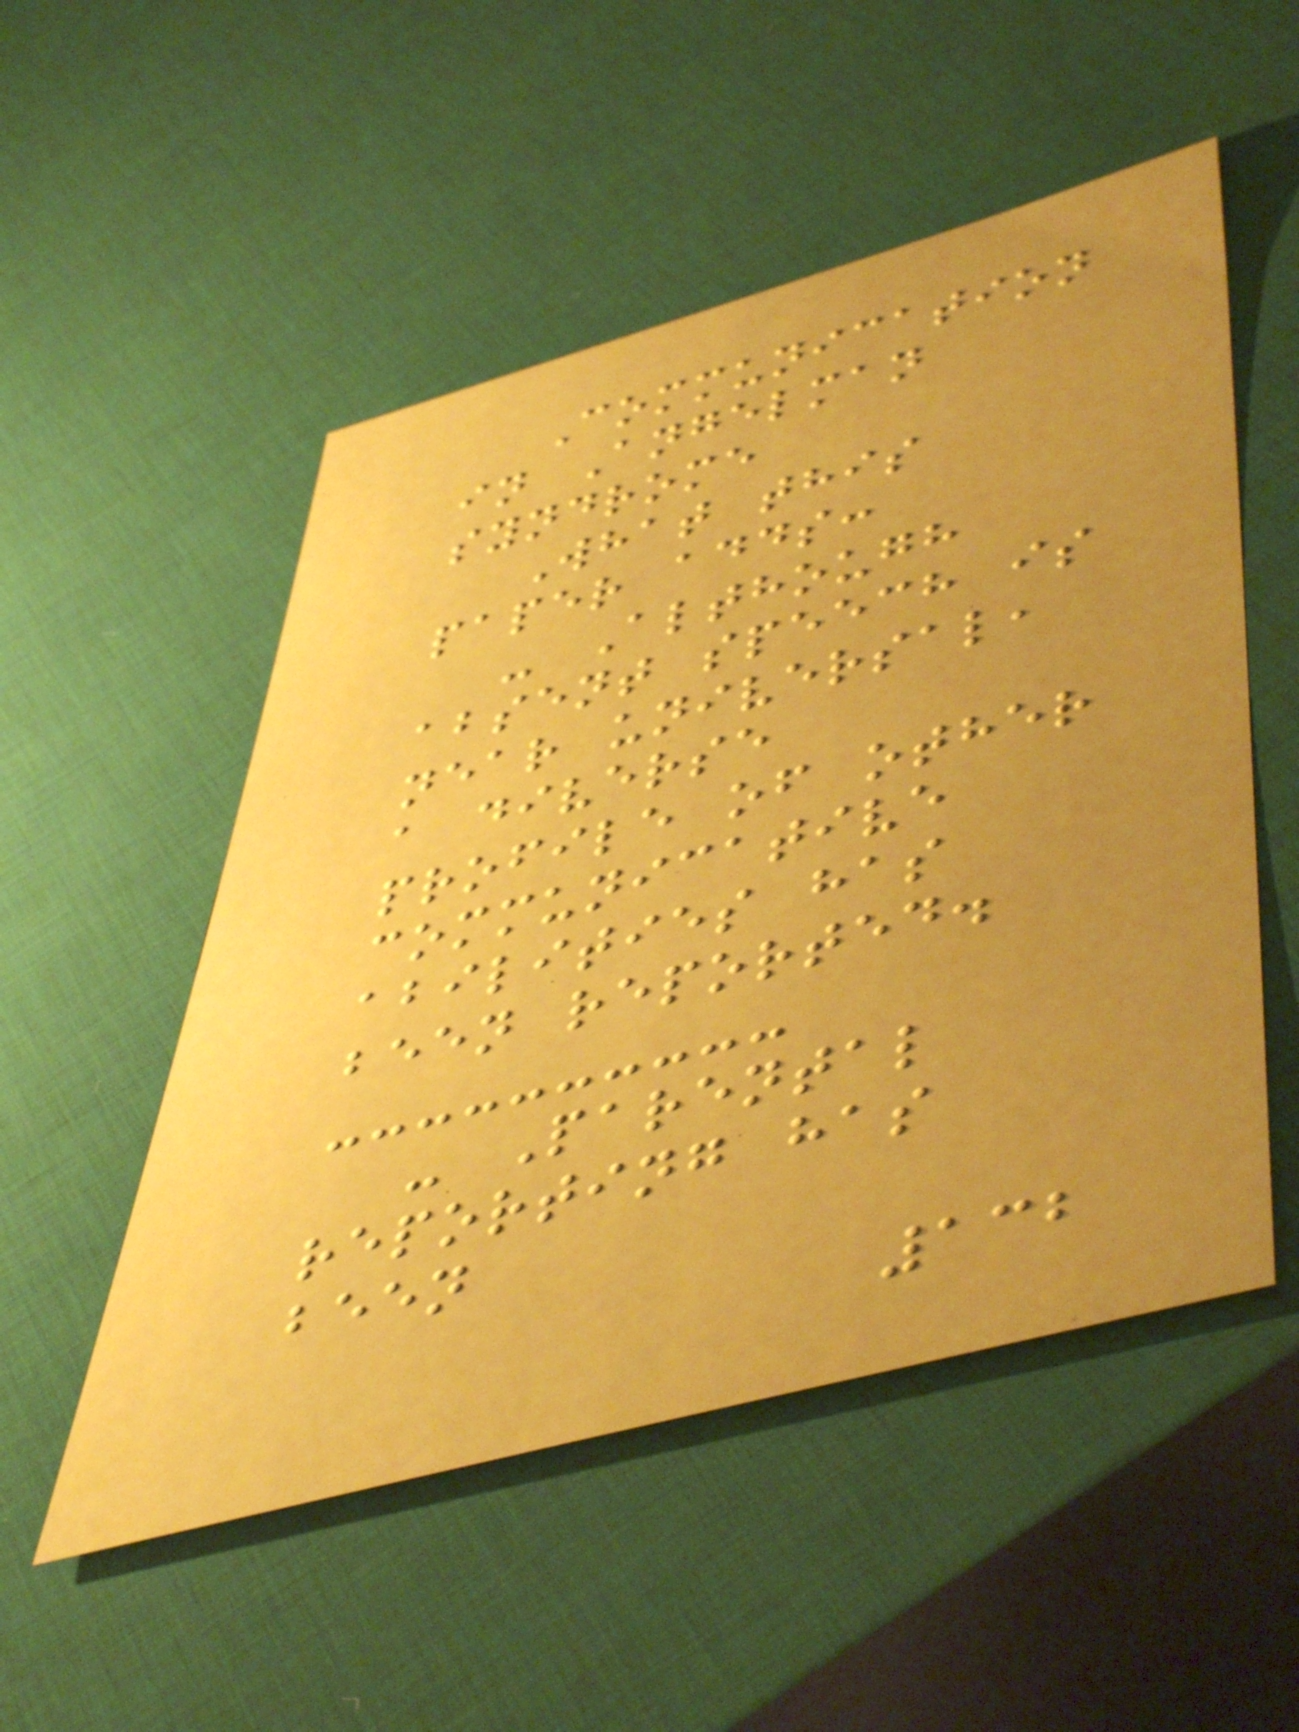Communication
in Angelman
syndrome
What this
paper adds:
- Although
absent speech is
near universal,
a diverse
profile of other
communicative
abilities has
been reported.
- Parental
reporting has
been
132
